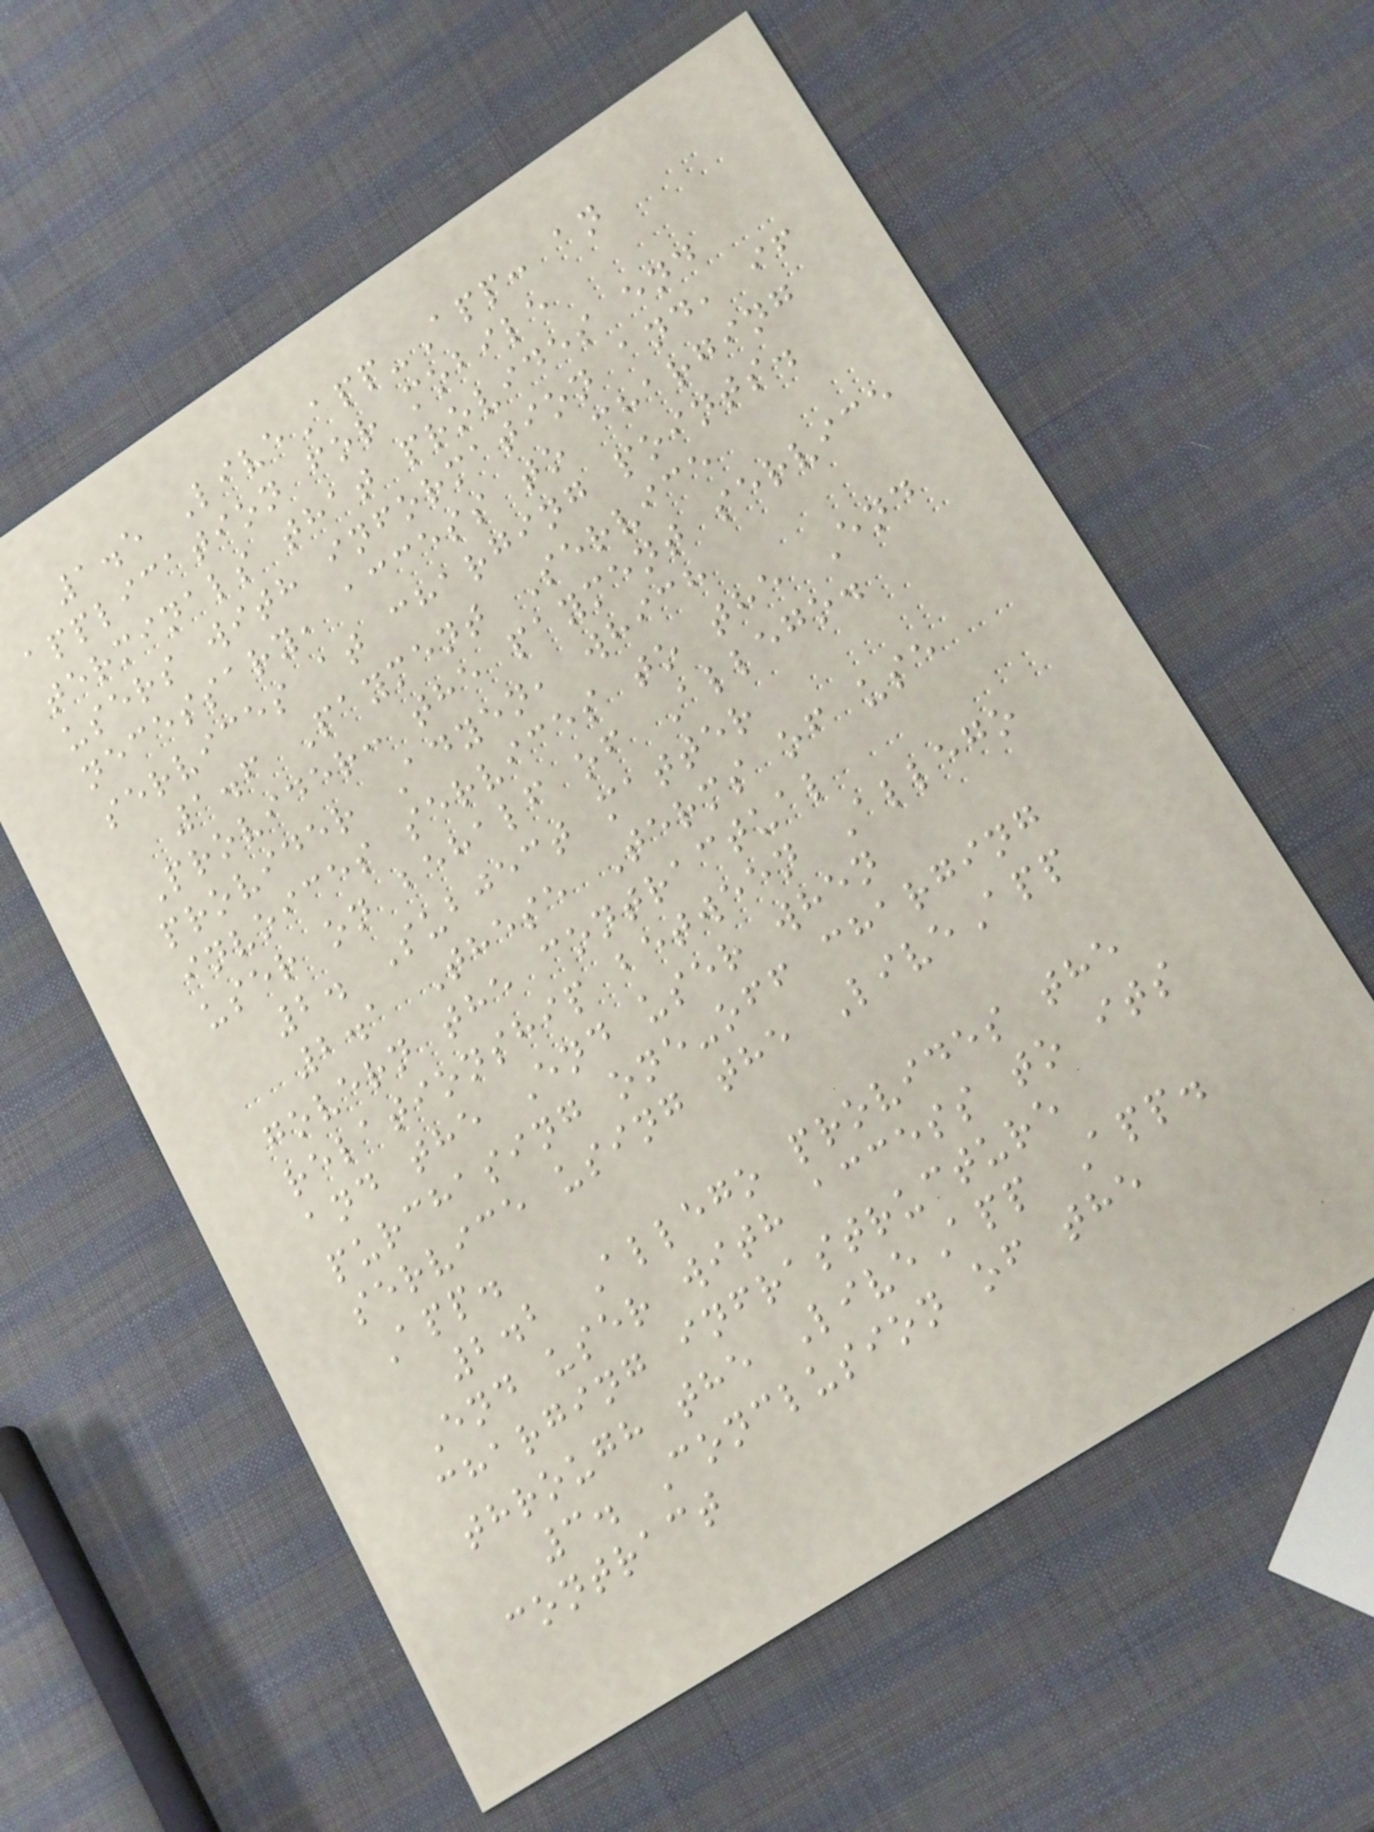1.5 LiveApp-App: an
application for mobile
terminals that provides end
users with information and, if
necessary, access to charging
services at charging points.
1.6 Payment Service
Provider: the payment service
provider Adyen, which
invoices services to the End
user on behalf of Allego.
2. Subject matter
2.1 These Terms of use
govern the contractual
relationship between Allego
and the End user when
purchasing one-off charging
service using the LiveApp
App.
2.2 Allego provides the
End user with access to its
charging infrastructure
through the LiveApp App.
3. Conclusion of the
contract
